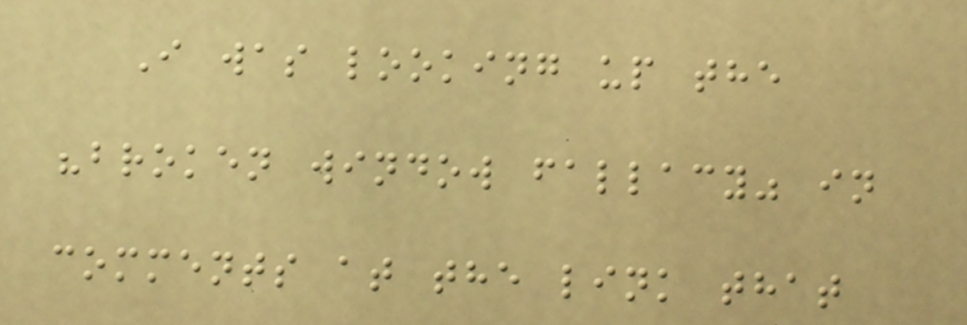I was looking up the
"broken window fallacy" in
comments at the link that
